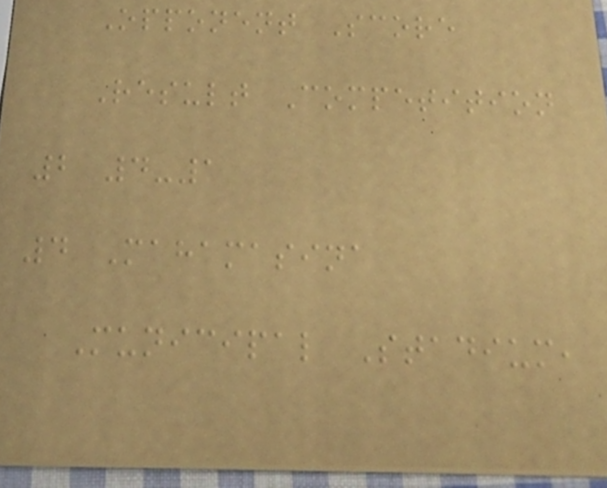Opponent Score
Result Competition
2 4-1
4 Mahamasina
Municipal Stadium,
